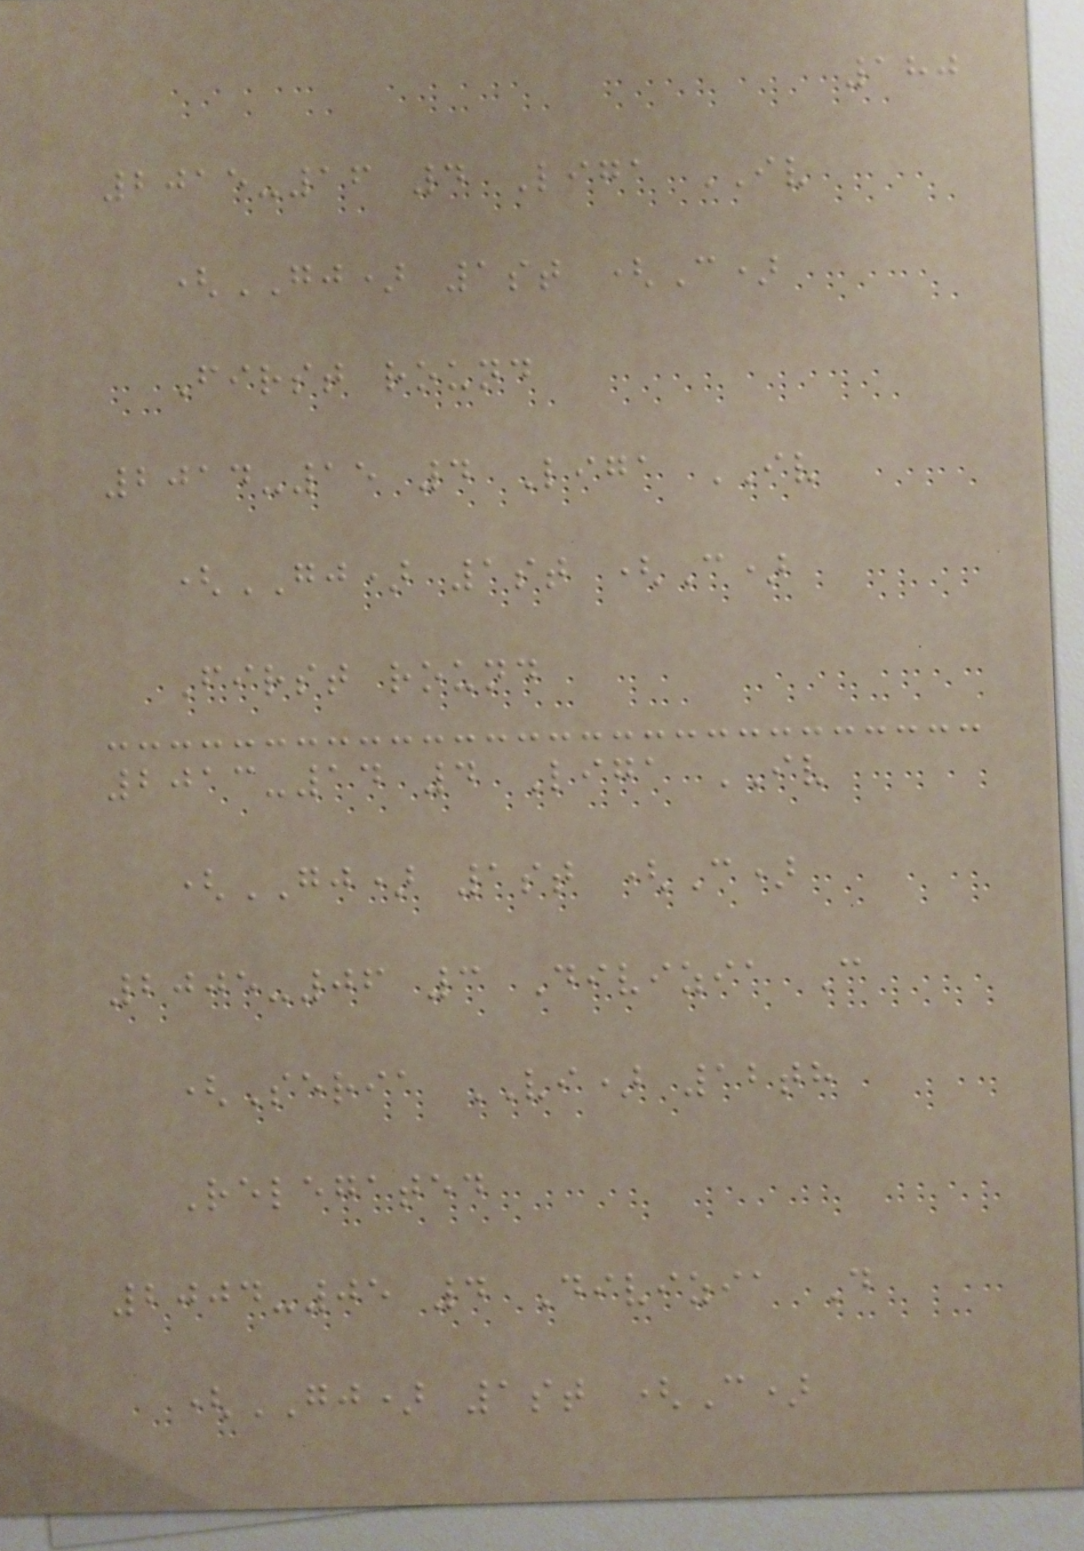180
2015-16 4 Liga IV
(GJ) 1st (C)
First round
2014-15 4 Liga IV
(GJ) 1st (C)
First round
2013-14 4 Liga IV
(GJ) 1st (C)
2005-06 3 Divizia C
(Seria VI) 12th
Relegated
2004-05 4 Divizia D
(GJ) 1st (C)
